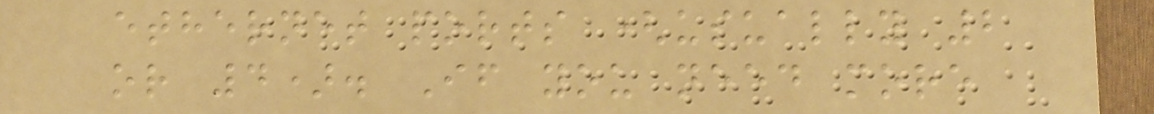ethernet ports (usually 2
or 4). If you need more
